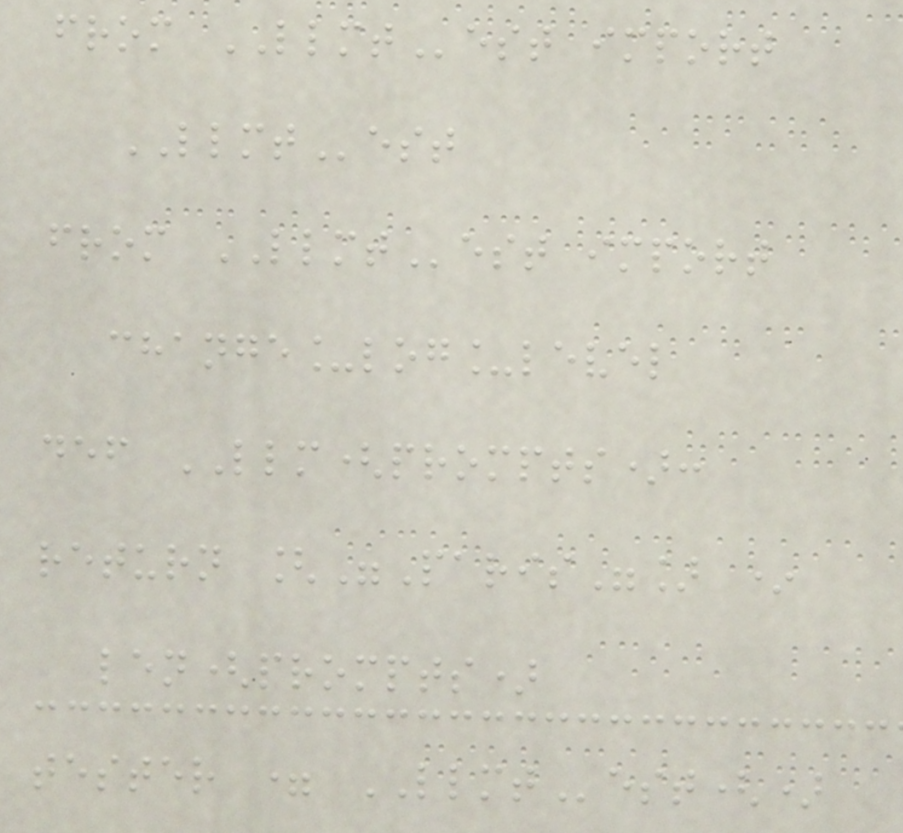from LLMTest import
LLMTest
from LLMTest import
change_log_level
def LLM(prompts):
return ["Paris"] *
len(prompts)
tester = LLMTest()
